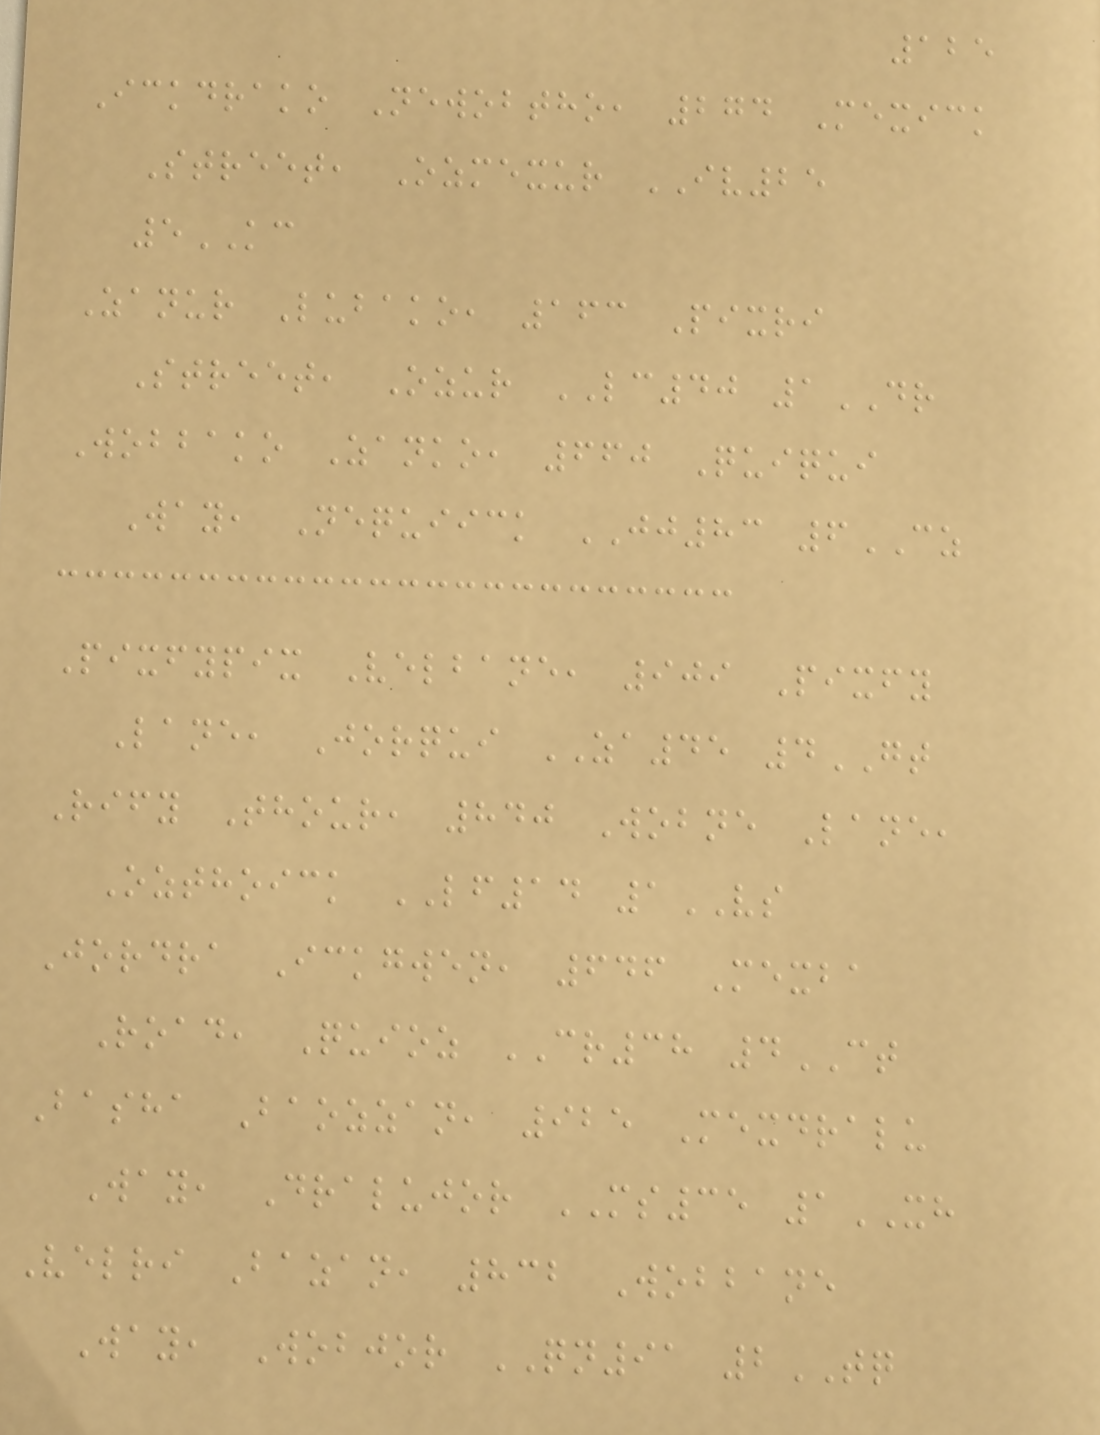125
Ickdrako Newobtho, 274 Mexick
Street, Ozmexur IV25
5KC
Zanur Lubako, 163 Pixri
Street, Ozur LC40 1DR
Wobbako Zanko, 660 Quiqui
Way, Nequiick JJ83 6CZ
Pixfypix Velbane, 909 Pixfy
Lane, Jorqui ZA45 4GT
Rify Thour, 840 Wobne Lane,
Ozthoick LF14 1VS
Jordra Ickgwen, 646 Mexba
Road, Quioz CR38 4CT
Basha Baozzan, 925 Mexdralu
Way, Dralujor MS35 1XH
Velri Bazan, 832 Wobbane
Way, Wobjor QN91 2TQ
